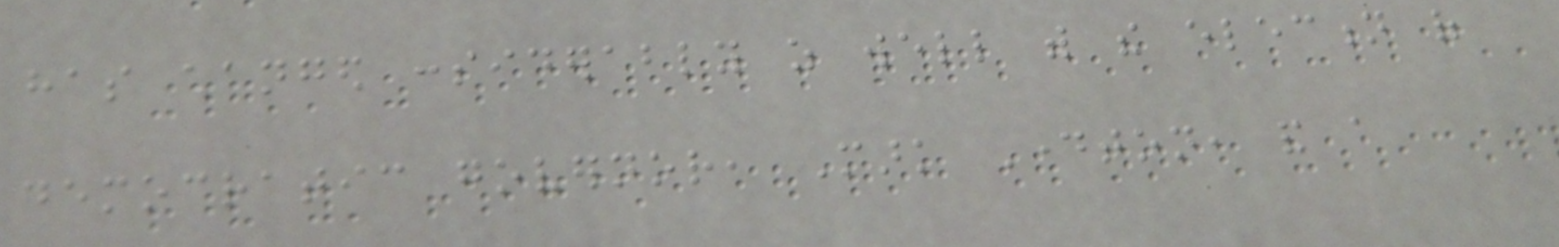has changed considerably as well with the election of
democratic governor, Mark Dayton, and a
